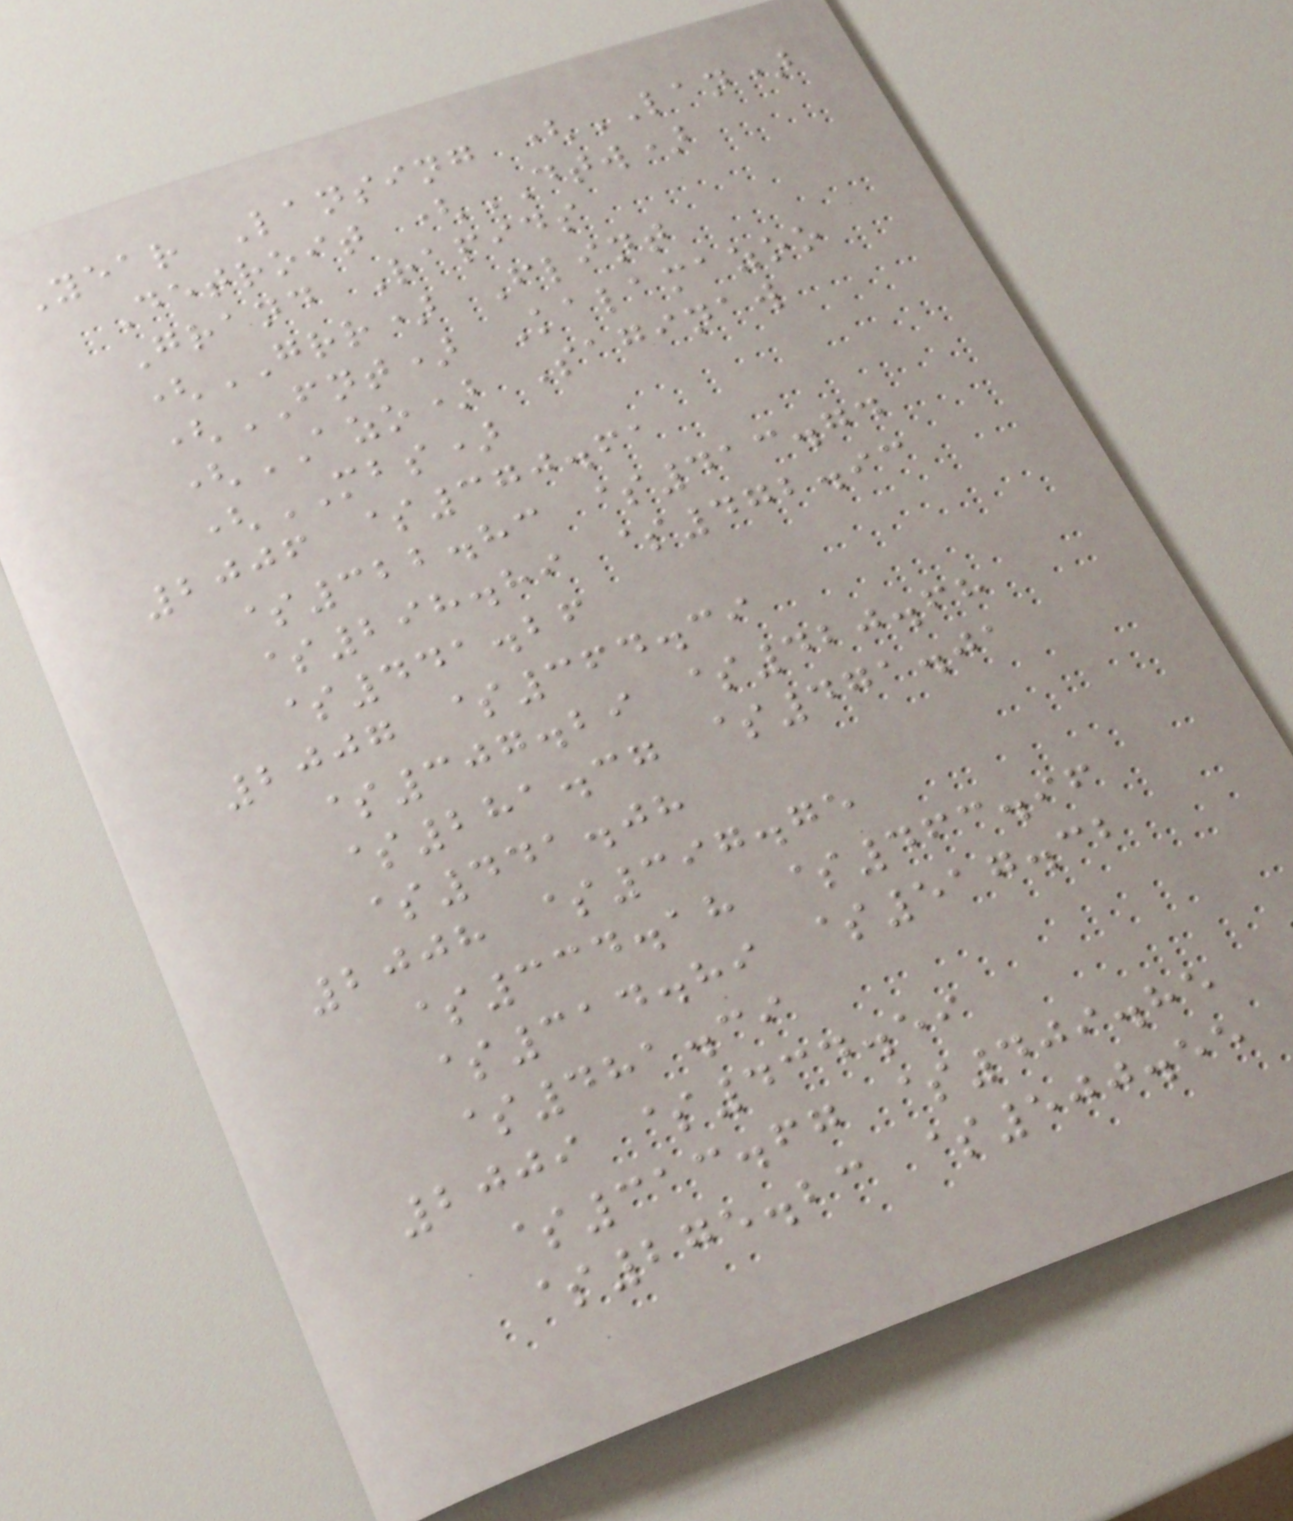Year Lansing (LAN)
Detroit (DTW)
Grand Rapids
(GRR) Flint
(FNT) Kalamazoo
(AZO) Saginaw
(MBS)
2006 $370.61
$322.83 $413.74
$298.89 $472.93
$441.26
2007 $364.39
$307.29 $420.68
$281.37 $471.01
$441.08
2008 $397.75
$334.18 $463.96
$314.89 $517.32
$481.39
2009 $434.59
$313.67 $409.85
$275.23 $500.55
